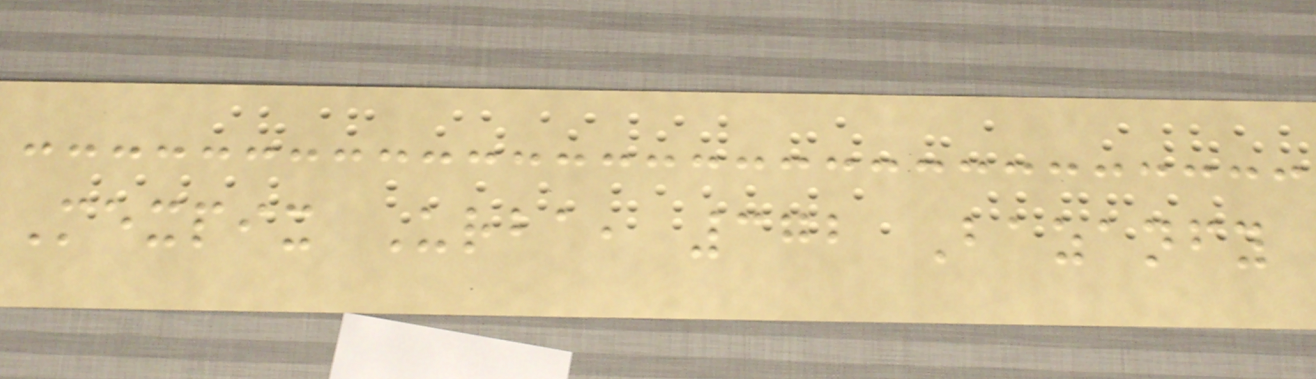Mexpix Urba, 372 Bazanfy
